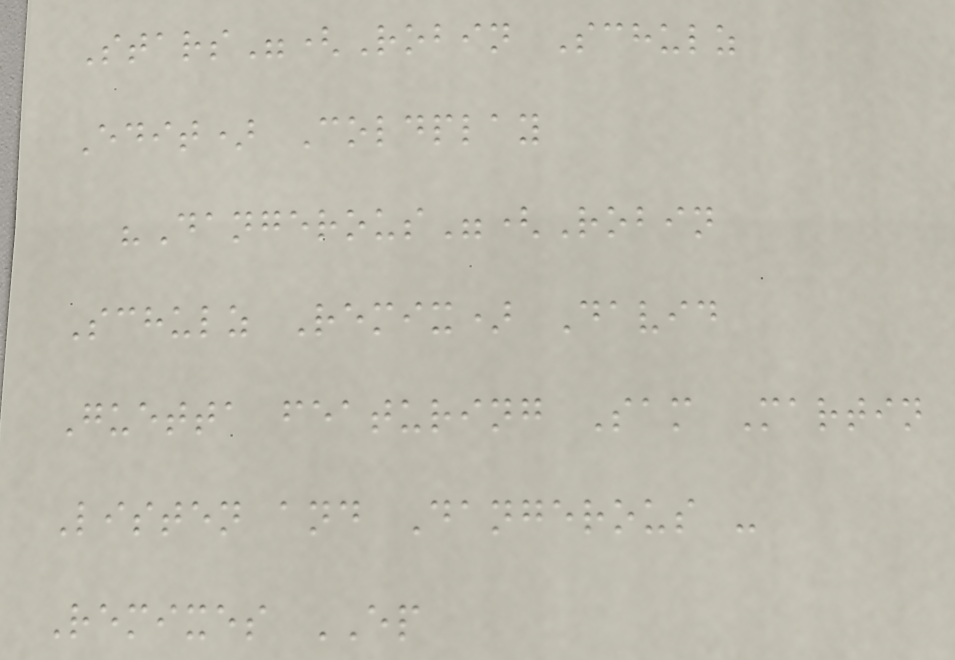Stars"(Robin Schulz
Edit) Coldplay
"Dangerous"(Robin
Schulz Remix) David
Guetta featuring Sam Martin
Listen and Dangerous -
Remixes EP
